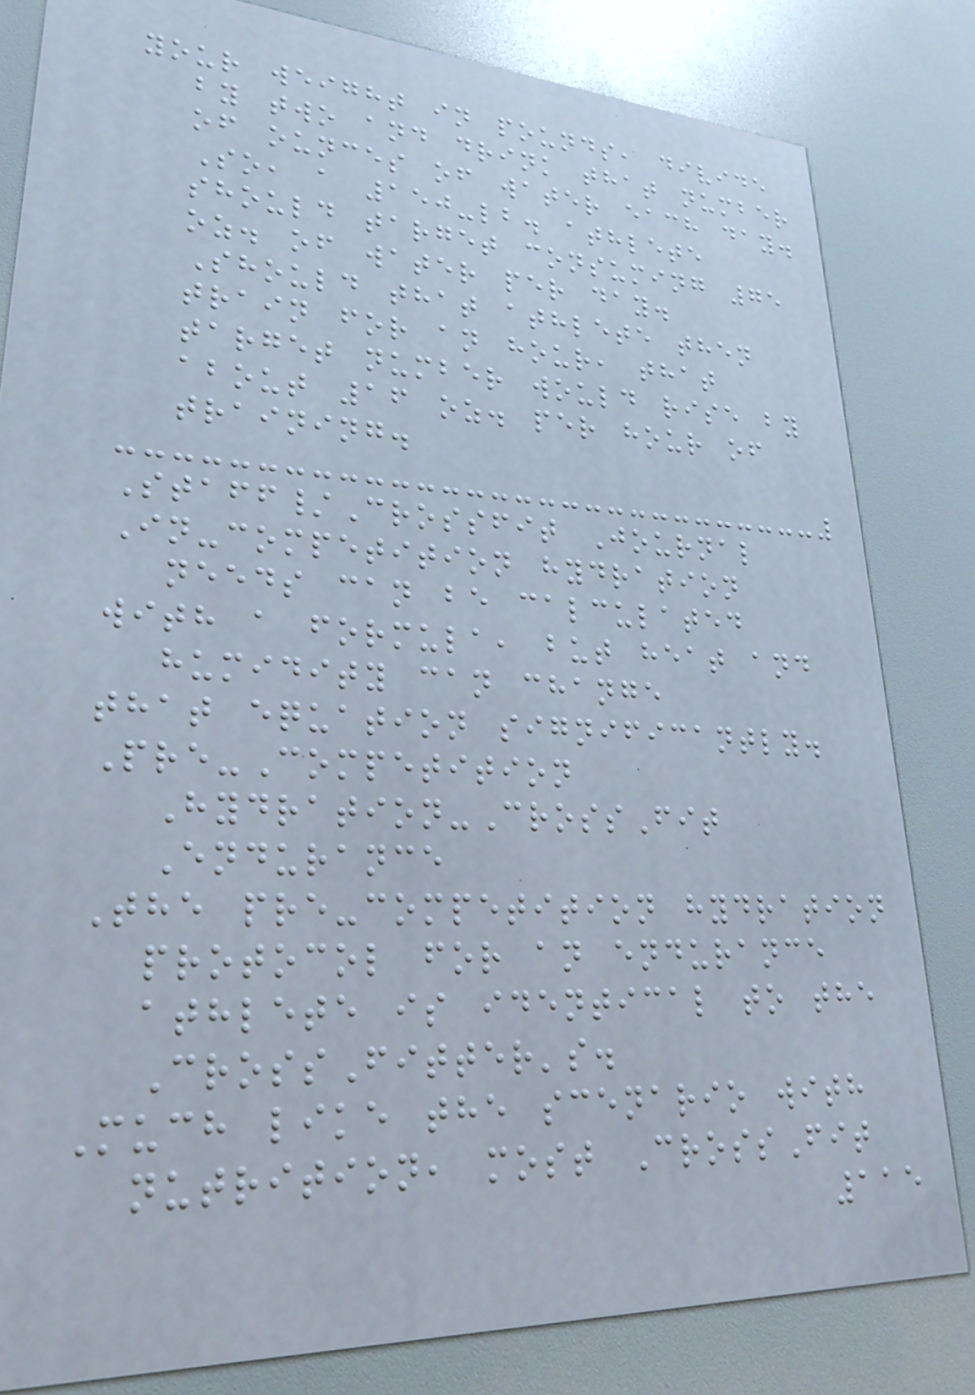your weight in pounds, divide
by two and drink that number
of ounces of water each day.
So, a 150-lb. athlete
should target consuming 75
oz. of water per day.
Should that athlete then
train for an hour, that
target number would rise by
about 16 oz. per hour of
training.
Staff/Crossfit Journal
In-competition hydration
needs can be calculated
with a formula, but heat and
humidity can change
that equation significantly.
Pre-Competition
Hydration-CrossFit
Endurance
The pre-competition hydration
protocol for an endurance
athlete is identical to the
CrossFitter's.
Much like the scenario with
nutrition, most CrossFit
115
